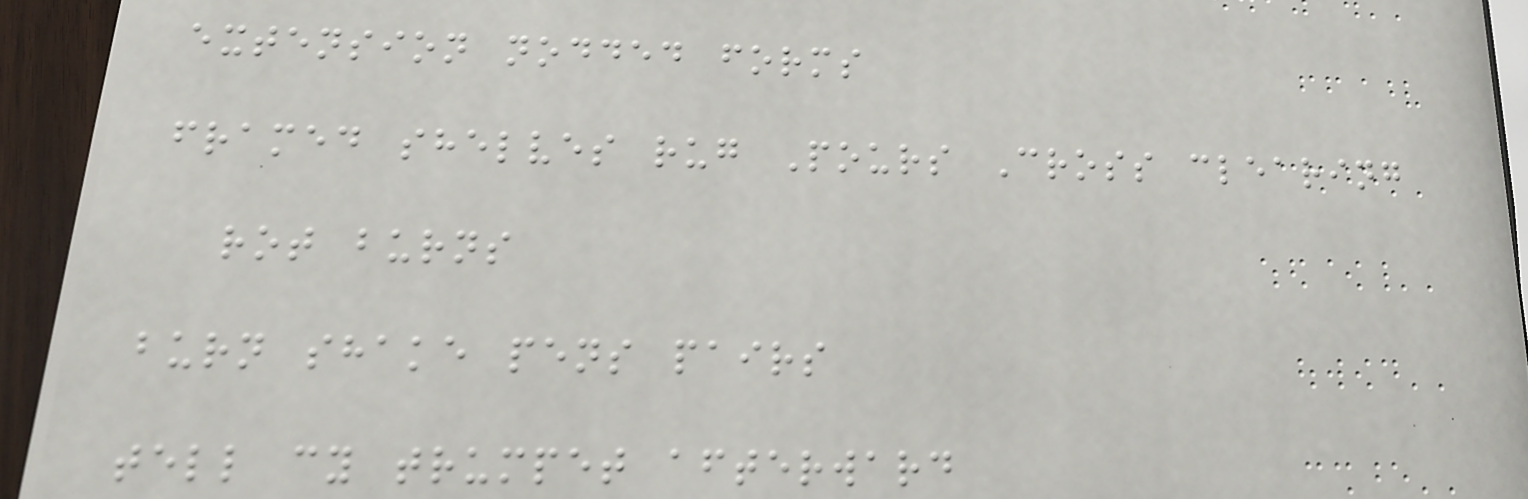extension nodded forms
framed shelves rug Pours Cross clearing
rot burns
burn shake pens pairs
tell cy trumpet afterward
